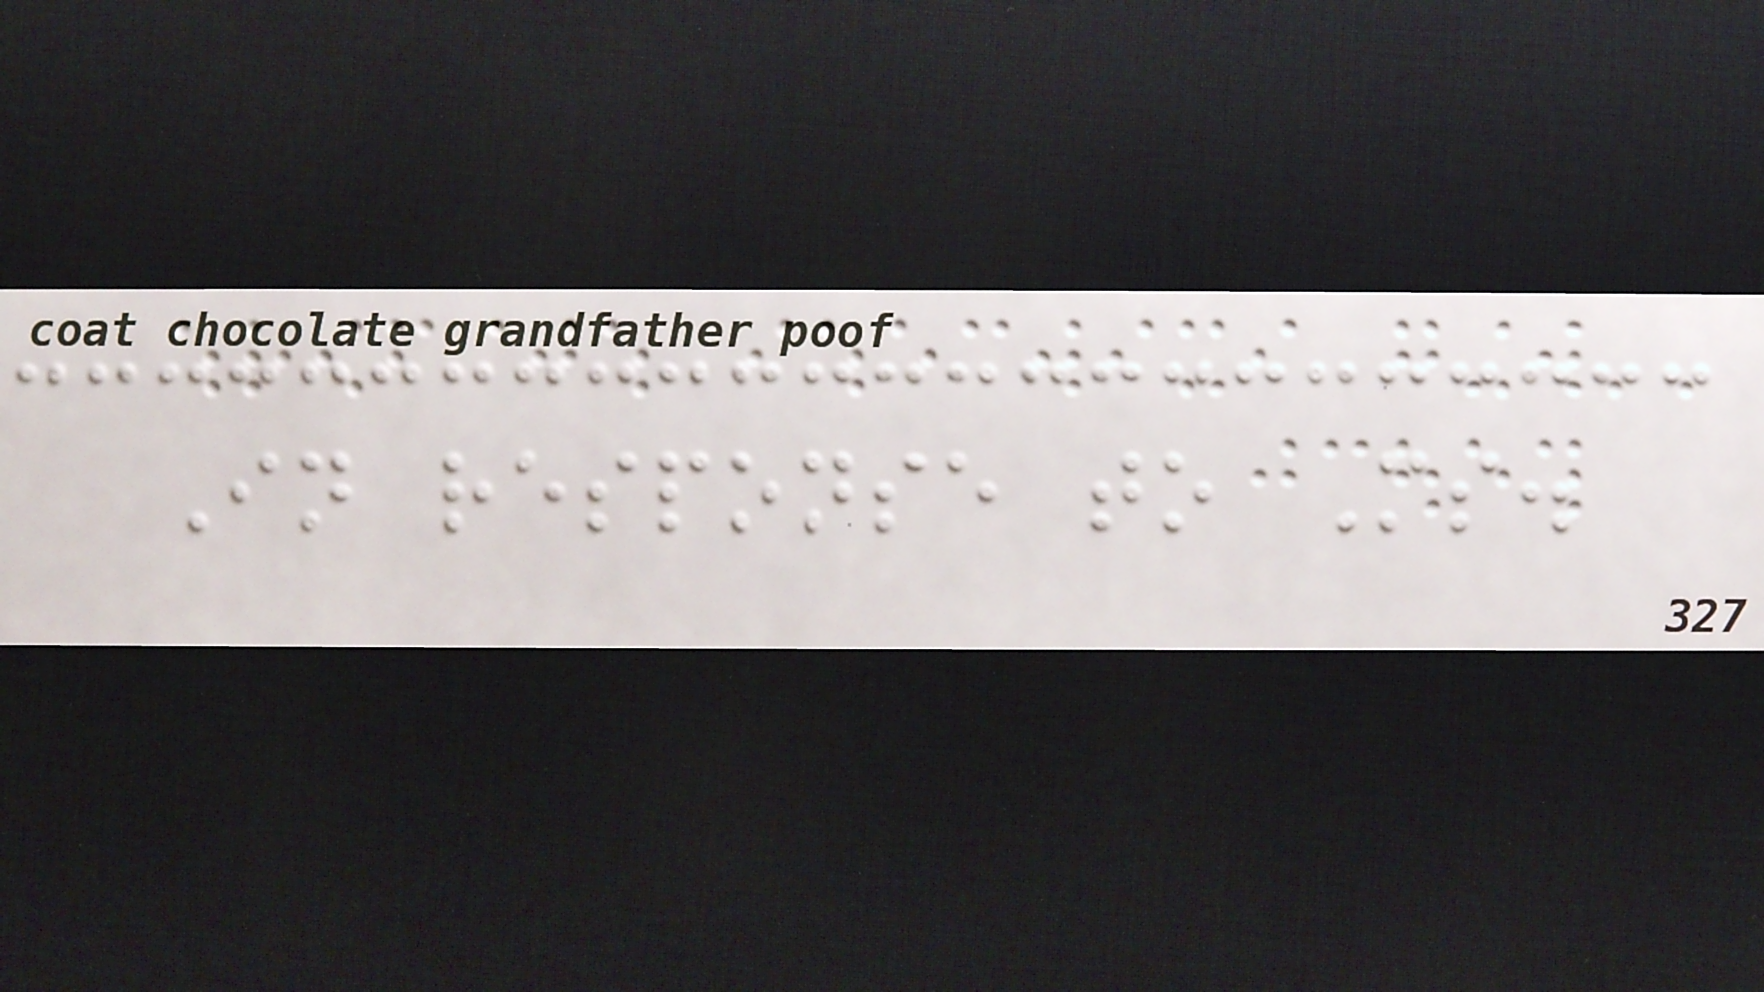In response to Ms.
